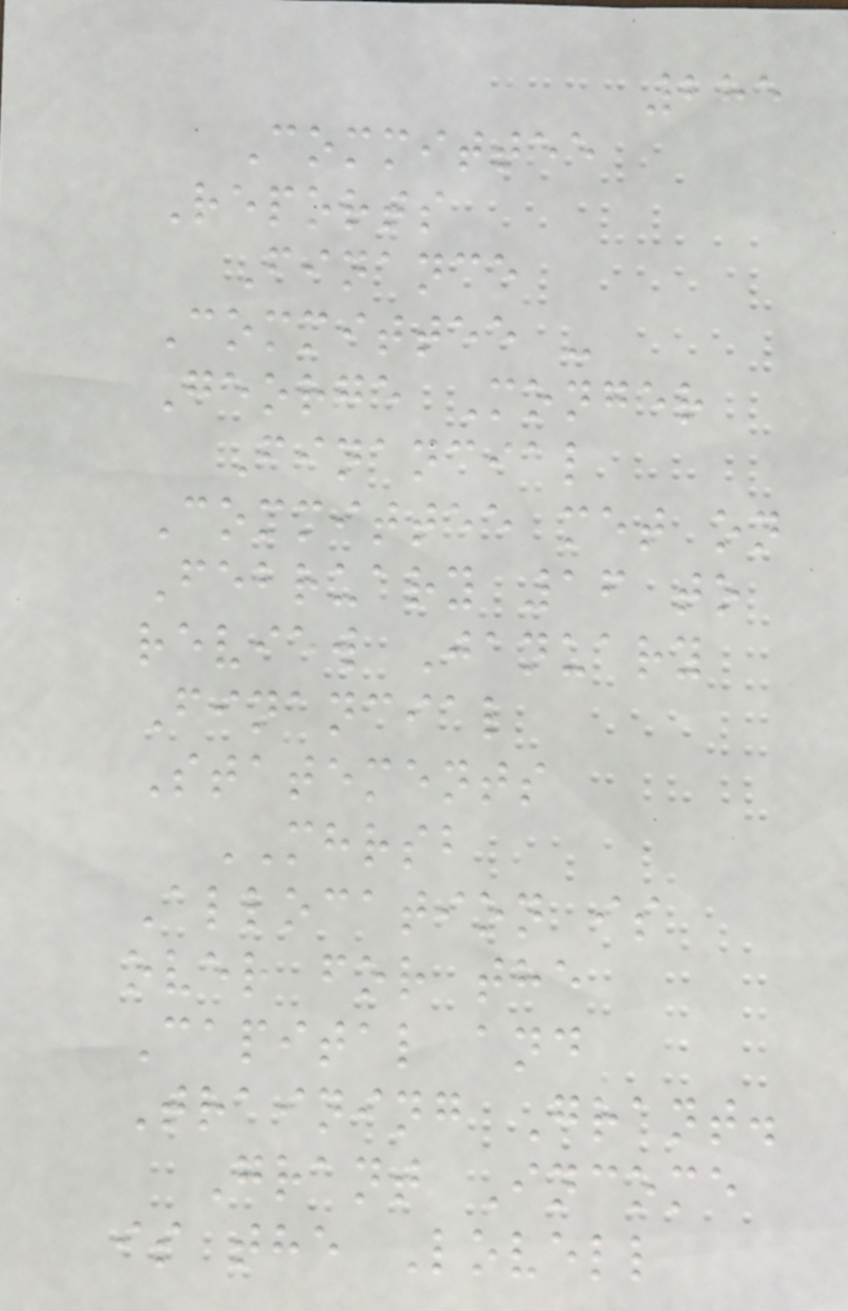285
Committee
Reports
Finance
Committee -
George Monger
Financial
Committee met on
February 16 to
review January
Financial
Statements
MHRSB
Allocation is
over for the
Capital and
Training Grant.
Grant Income
is the Lovell
